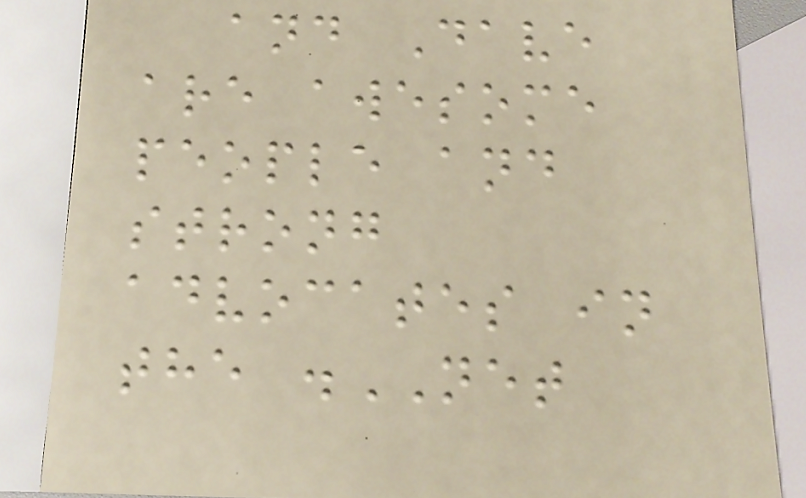and Dave
are awesome
people and
strong
advocates in
the .NET
